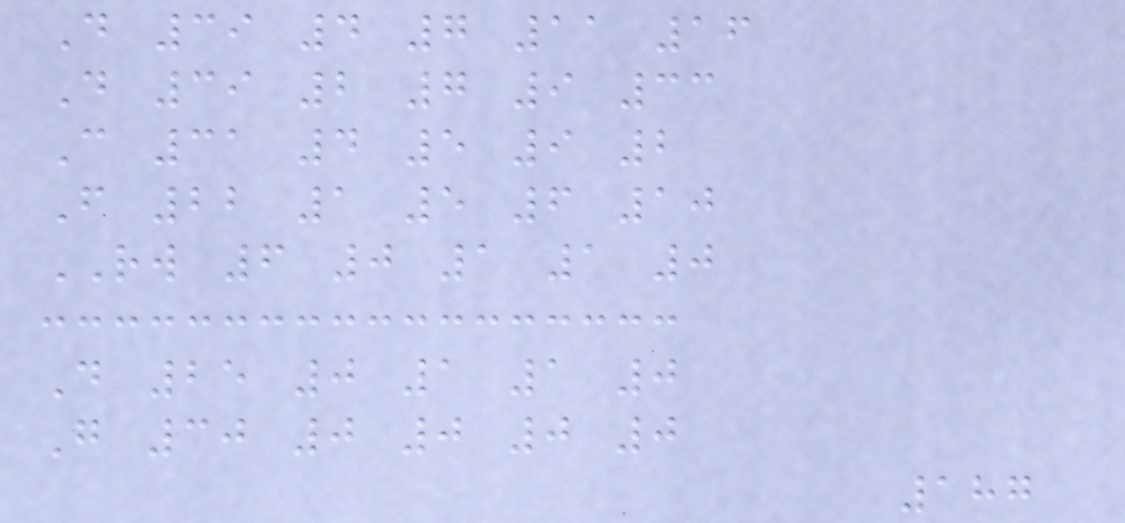D 39 4 7 11 16
D 39 2 7 9 33
C 31 4 5 9 2
F 22 1 5 6 10
RW 6 0 1 1 0
D 25 0 1 1 0
G 30 0 0 0 0
187
